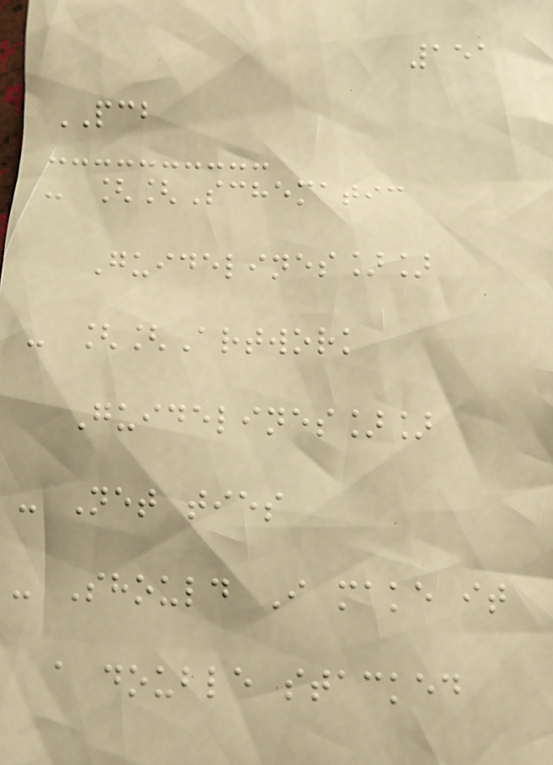151
PCB
- [[Schematic
Guidelines]]
- [[Artwork
Guidelines]]
- Net ties
- Should I make it
a double stacked
